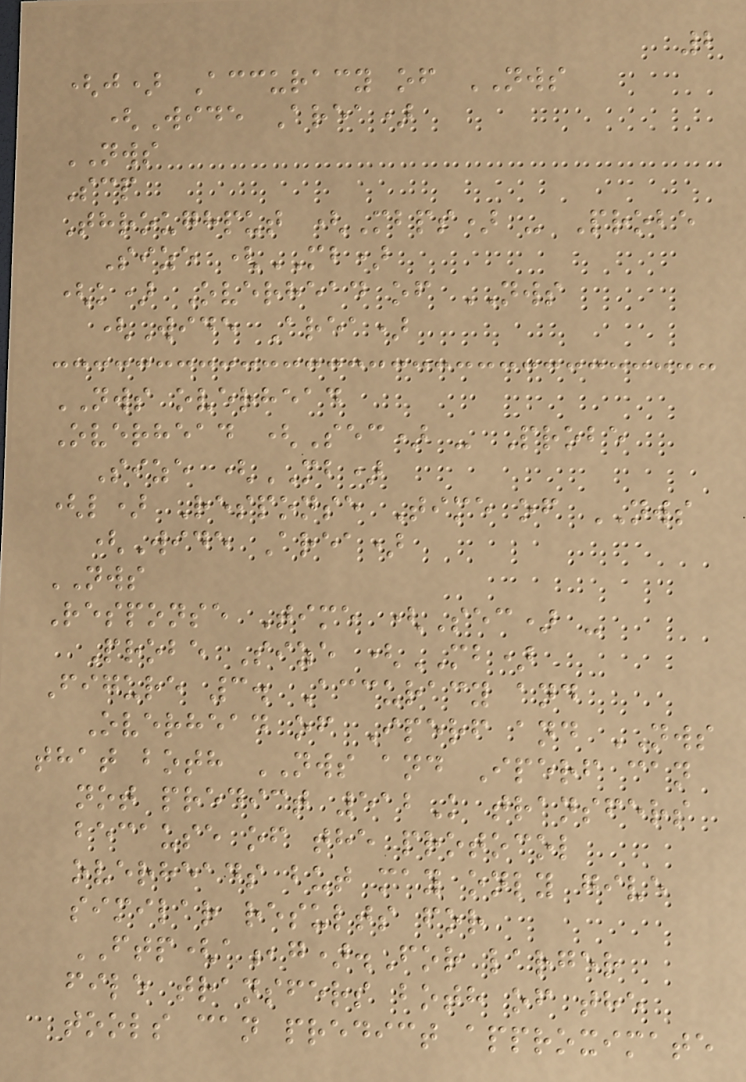2
(j) Accuracy of NWS
(Wide Area)
NWS
Scp
Throughput (Mbps) - Probe
Size (MB)
(k) Overhead of NWS
(Wide Area)
NWS overhead
Overhead (Sec) - Probe
Size (MB)
(l) Response Time of NWS
(Wide Area)
NWS
Response Time (Sec) -
Probe Size (MB)
Figure 3. Accuracy and
Overhead of Iperf and NWS
that both NWS and Iperf can
not predict 512K transfers
because of the protocol
overheads but may only give
similar results for
FTP(a,g).For larger
file transfers both of the
tools can predict approximate
